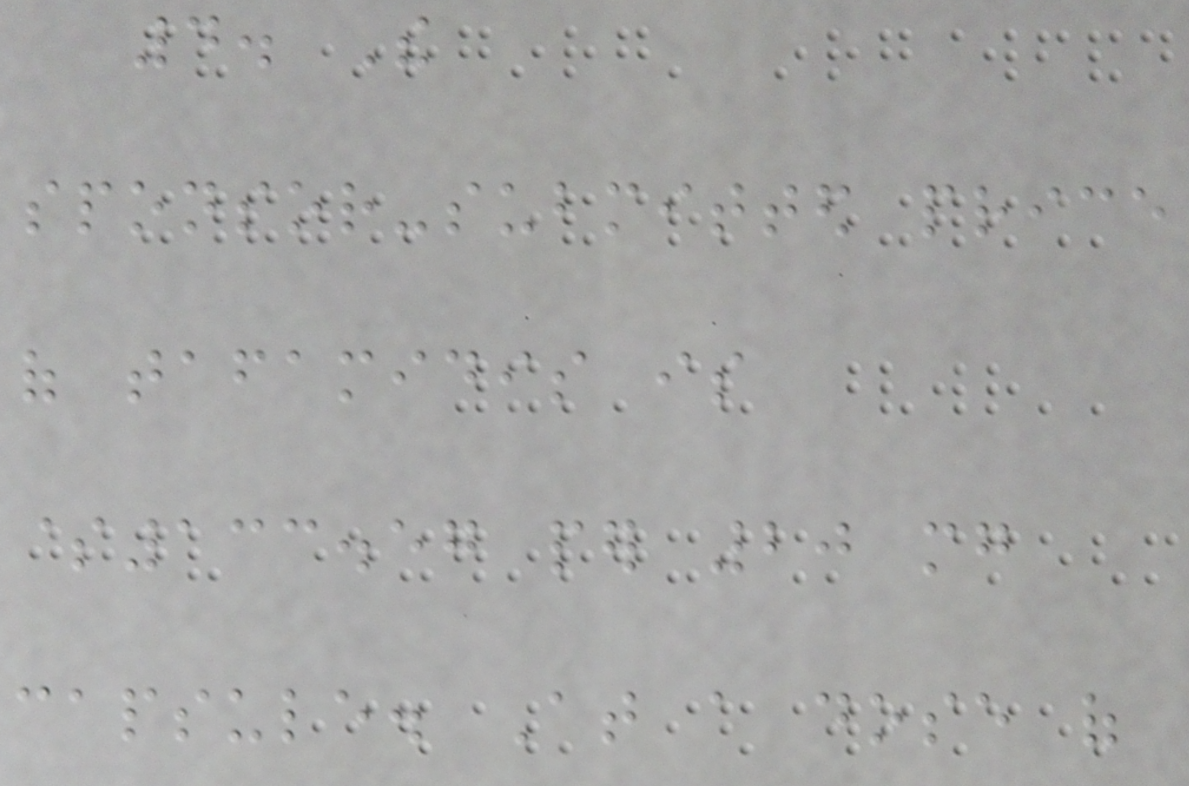4. The
sponsor-submitted price
of tafamidis is
$133.57 per 20 mg
capsule. At a dose of
